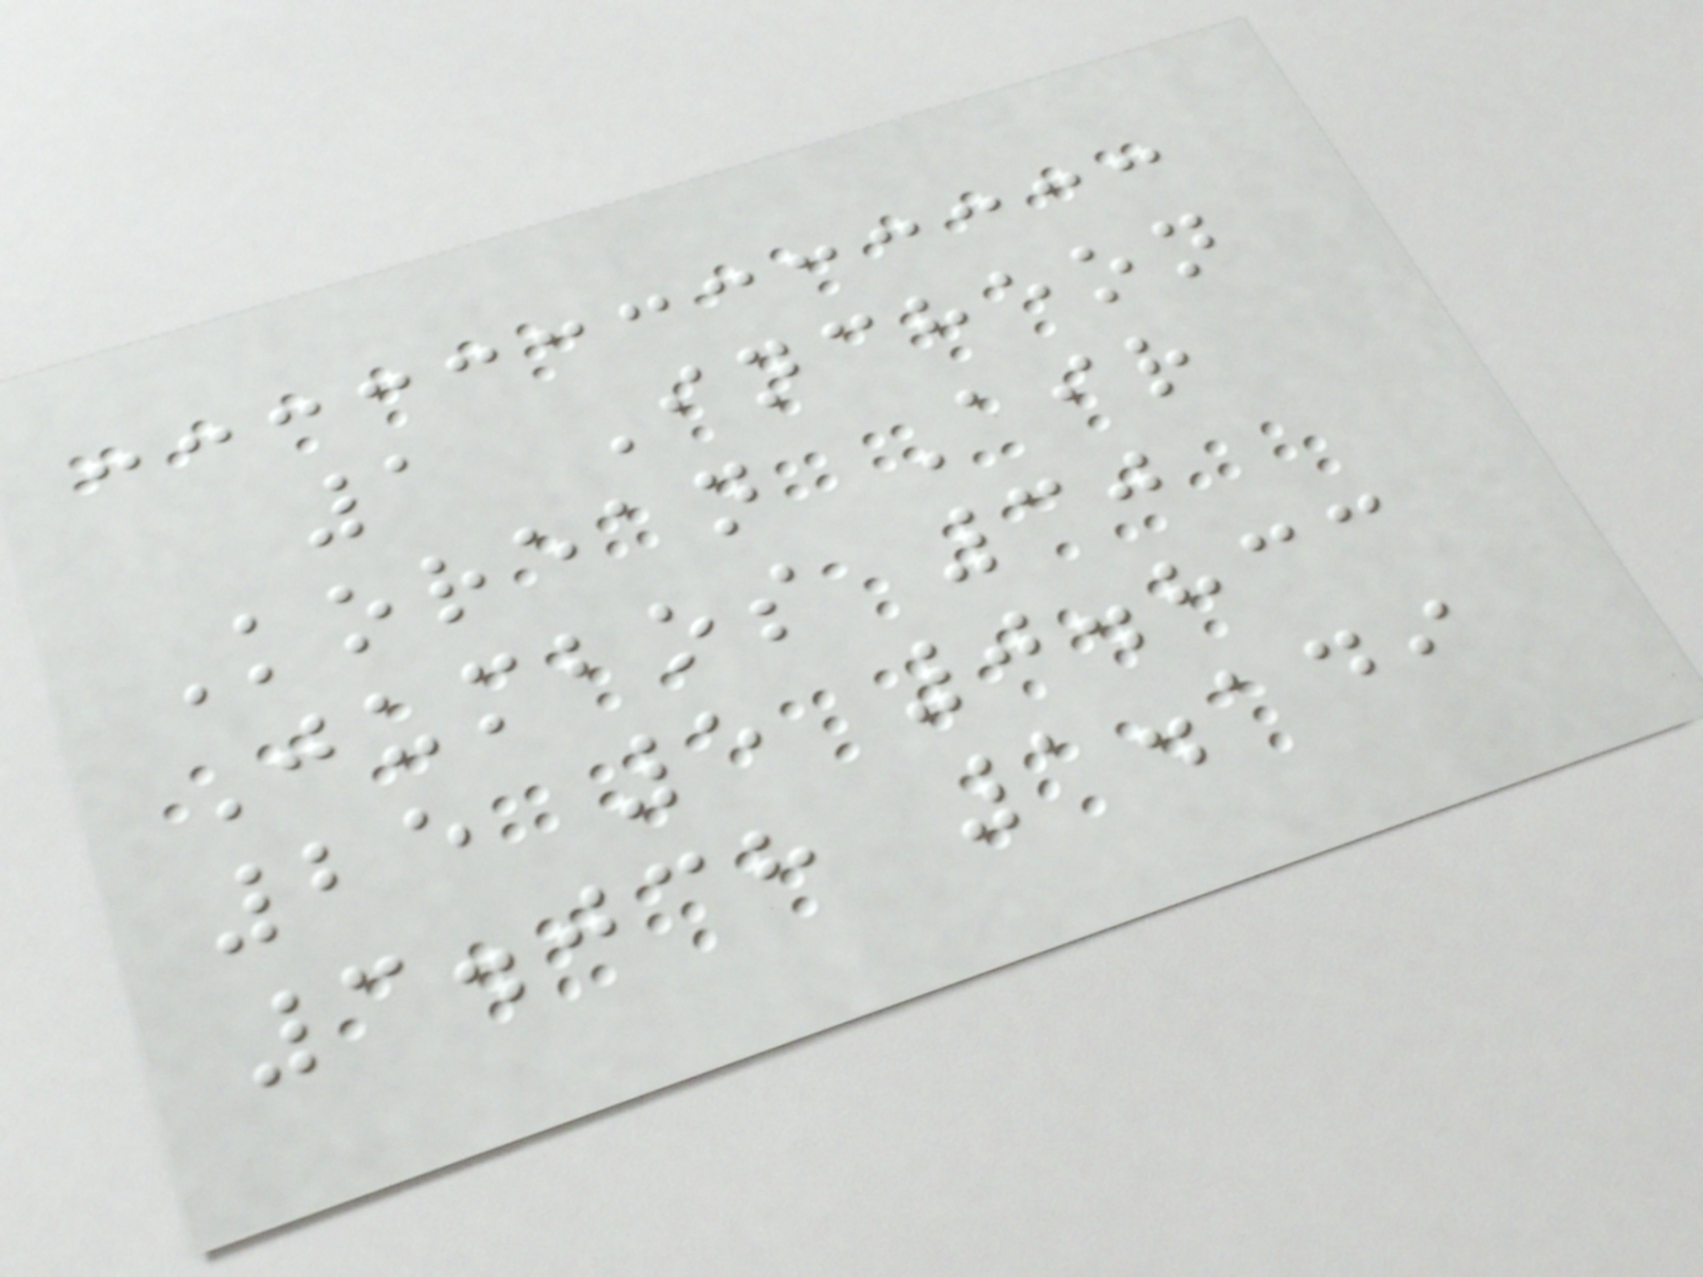1 Incheon
Korean Air
Jumbos 30
25 5 0.833
3.038 1.149
